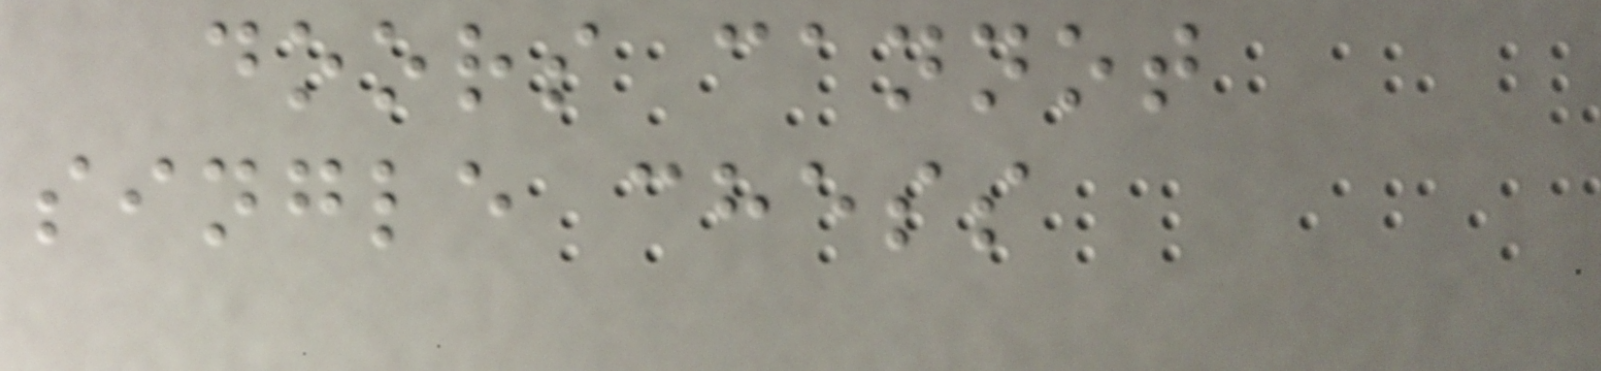doors cannot
single chess
